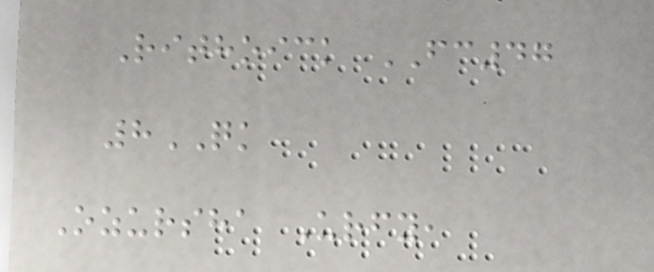Rithoick FC47
8QK
Ozursha Urfy,
